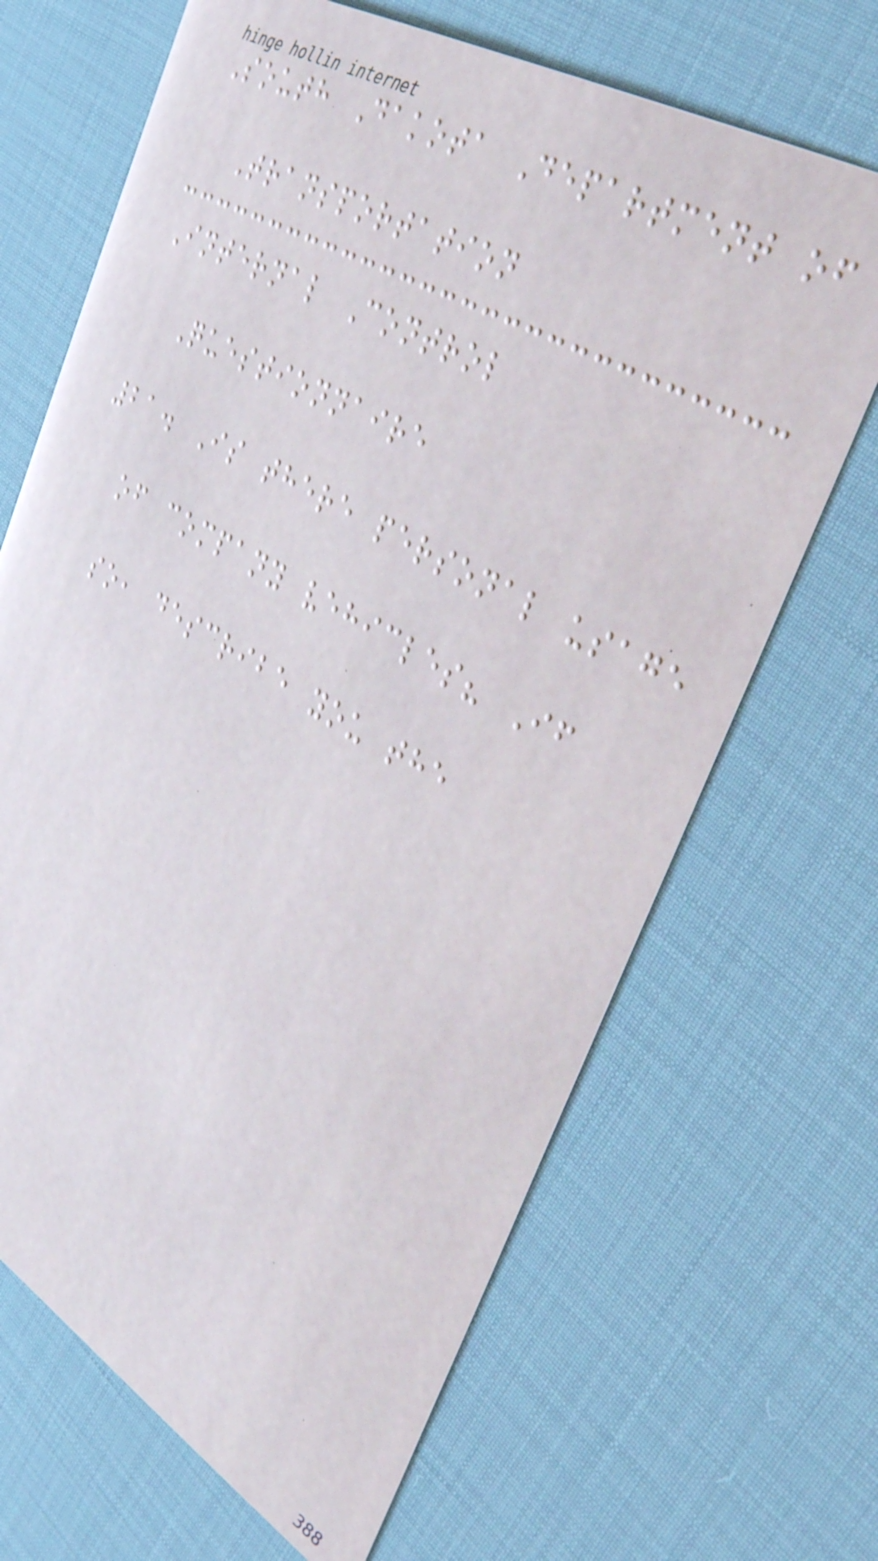South Dakota Department of
Transportation
Internal Control
Questionnaire
21. Is there personal usage
of company vehicles? If
so, describe you the
